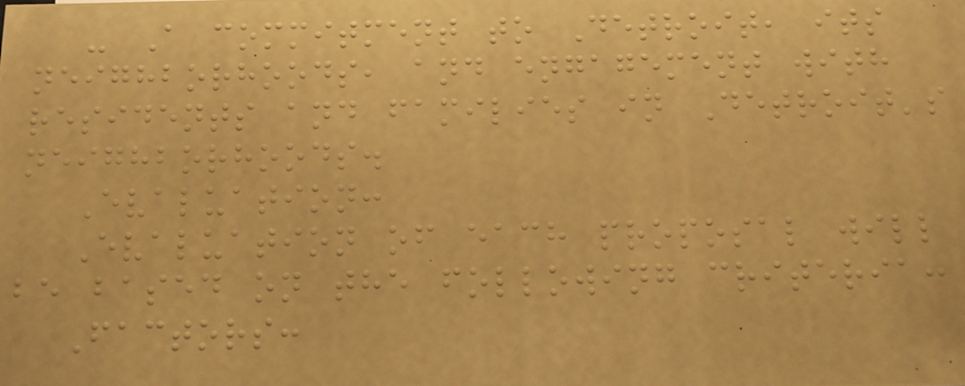- A commitment to Detroit, its
neighborhoods, and engagement with
residents and families in Detroit's
neighborhoods.
Evaluation:
Evaluation of each proposal will
be based on the following criteria:
Factors:
